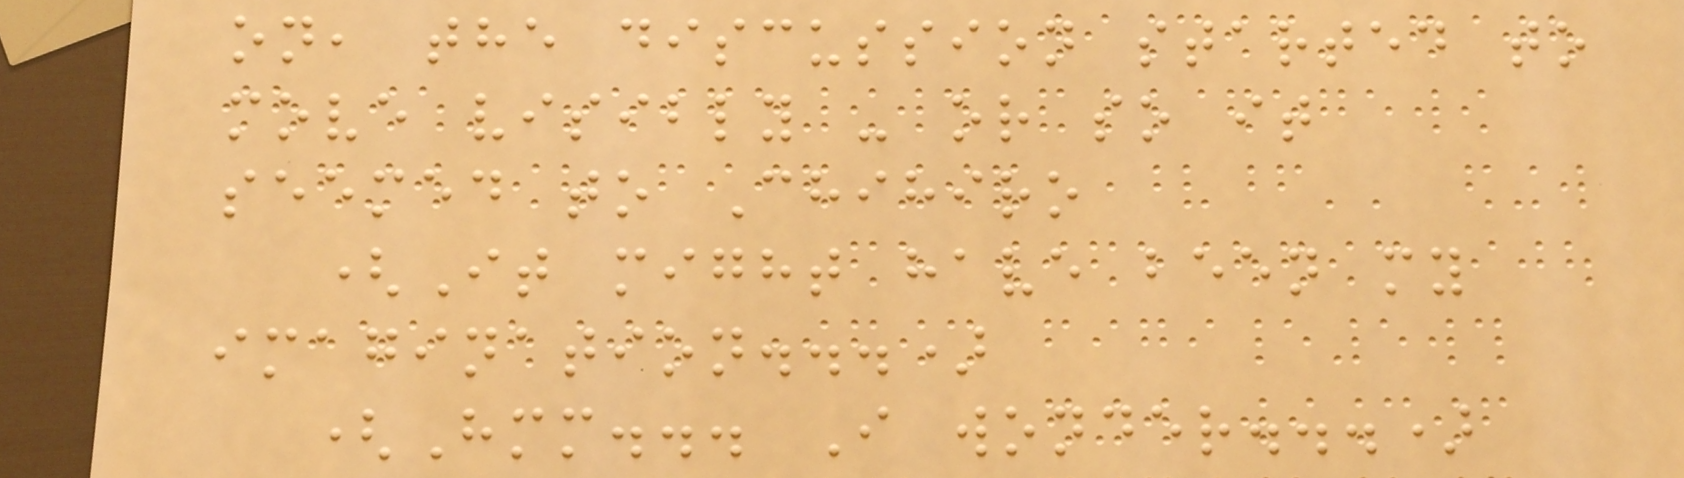on, the discussion started to
move visibly - or so it
seemed to Chihiro
(It might have been my
imagination...)
(Hmm... I wonder...)
